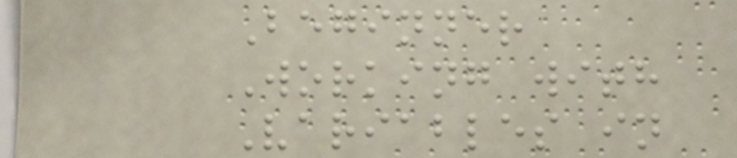Beginner
Working with
Variables in
